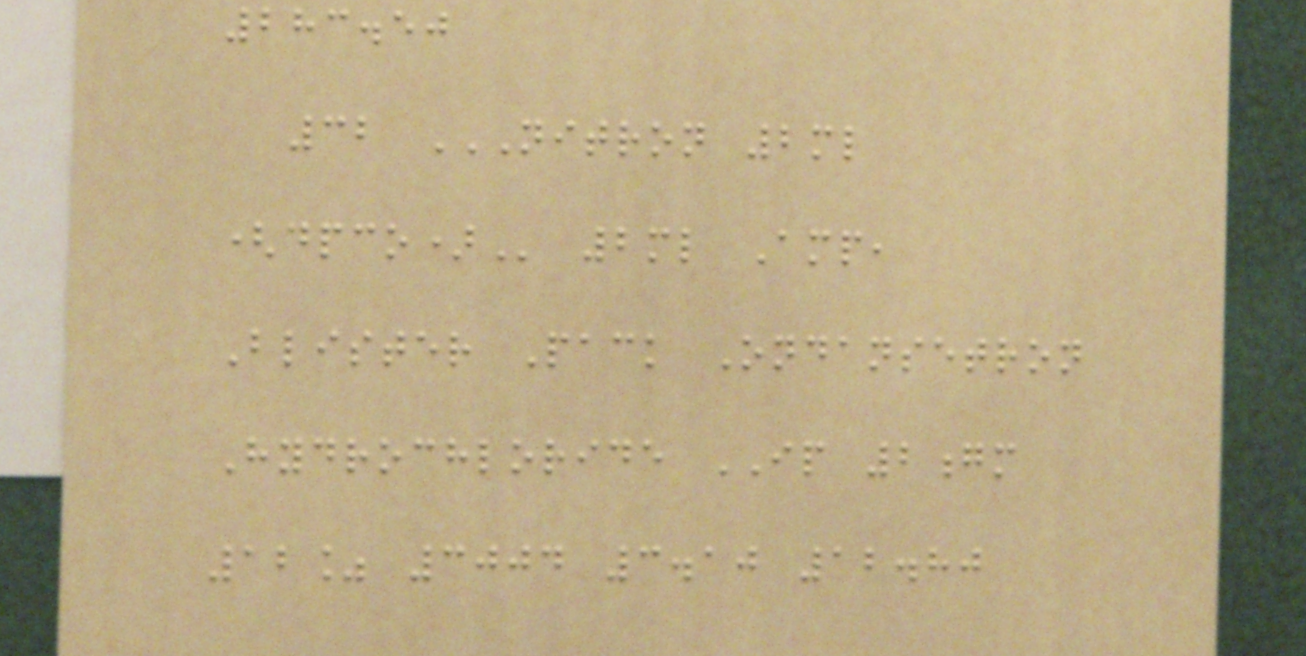283.50
32 NITRON 2ML
(DPCO) 2ml Amp,
Blister Pack Ondansetron
Hydrochloride IP 2gm
12% 3004 3.10 12.80
